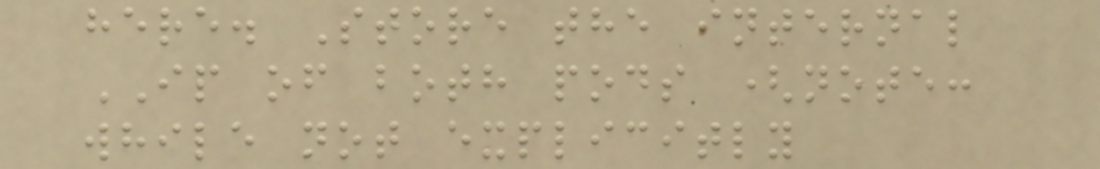here. Store the internal
IP of both pods (note:
while not explicitly
